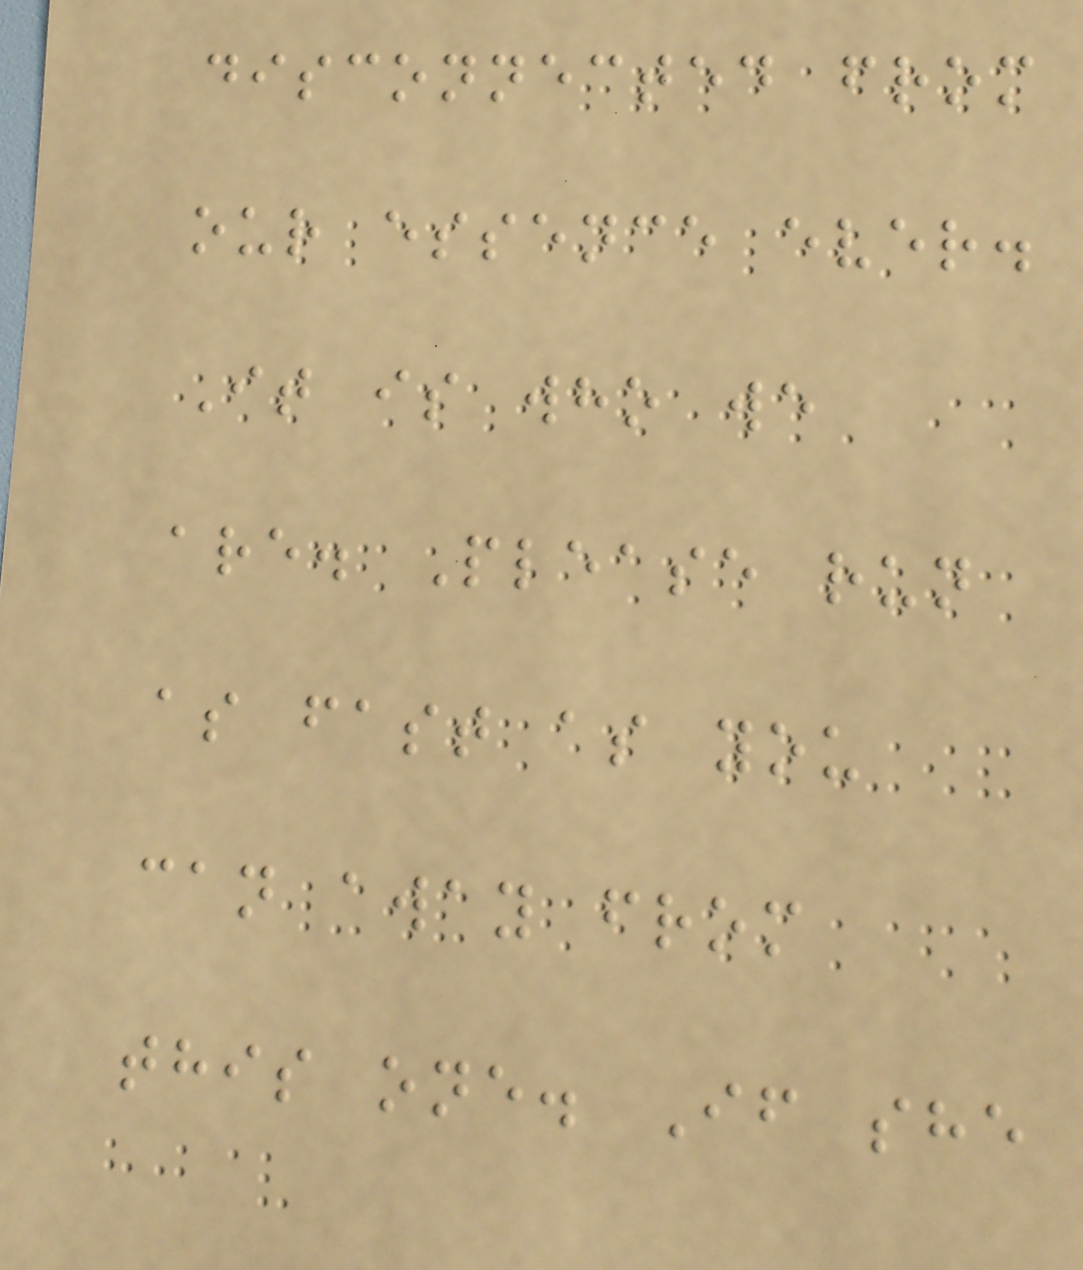disconnected from
our essence ever.
It is who we
are. Please run
as fast as you
can away from
this one. If she
